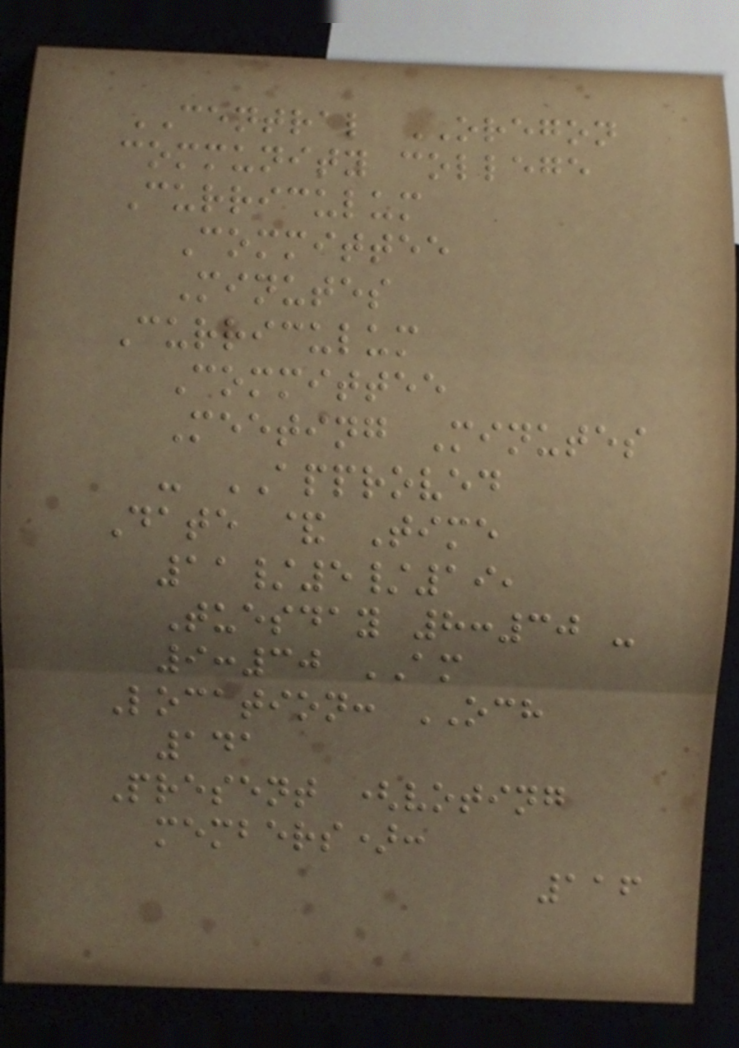CENTRAL OREGON
community college
Curriculum
Committee
Minutes
Curriculum
Committee
Meeting Minutes
- APPROVED
Date & Time
11/5/19,
Tuesday 8:30 -
9:30 AM
Location: OCH
141
Present (voting
members):
116
